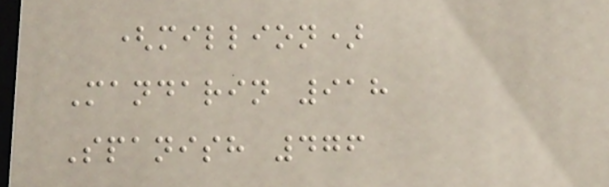(million)
Mandarin 918
Spanish 476
